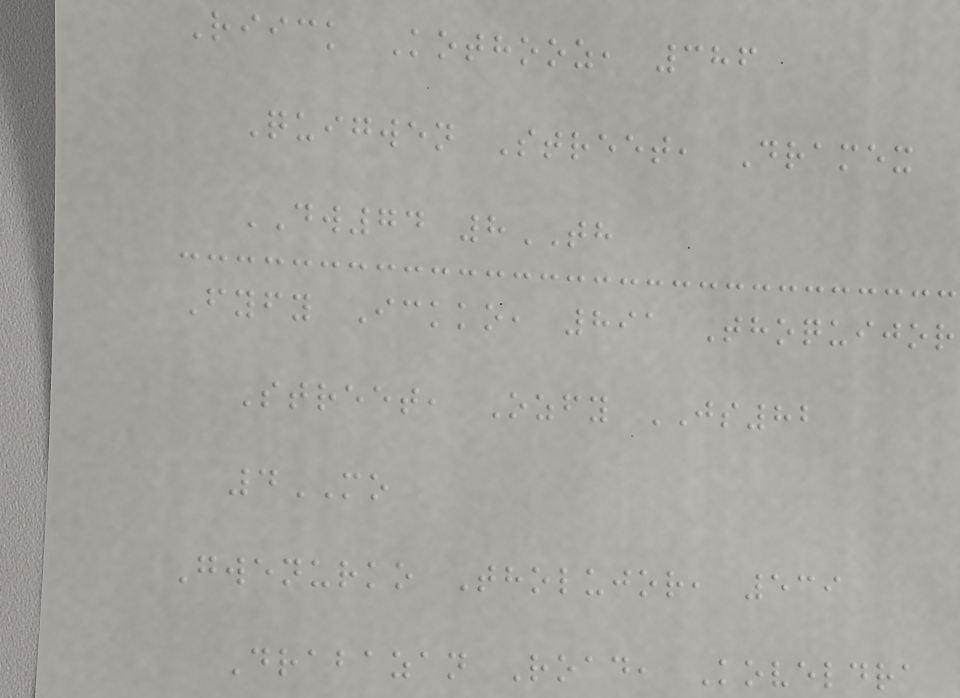Riick Kothooz, 386
Quigwen Street, Dramex
DW74 8TH
Fyfy Ickko, 891 Thoquijor
Street, Ozfy JS82
4MO
Gwenurko Tholujor, 539
Drabazan Road, Koveldra
